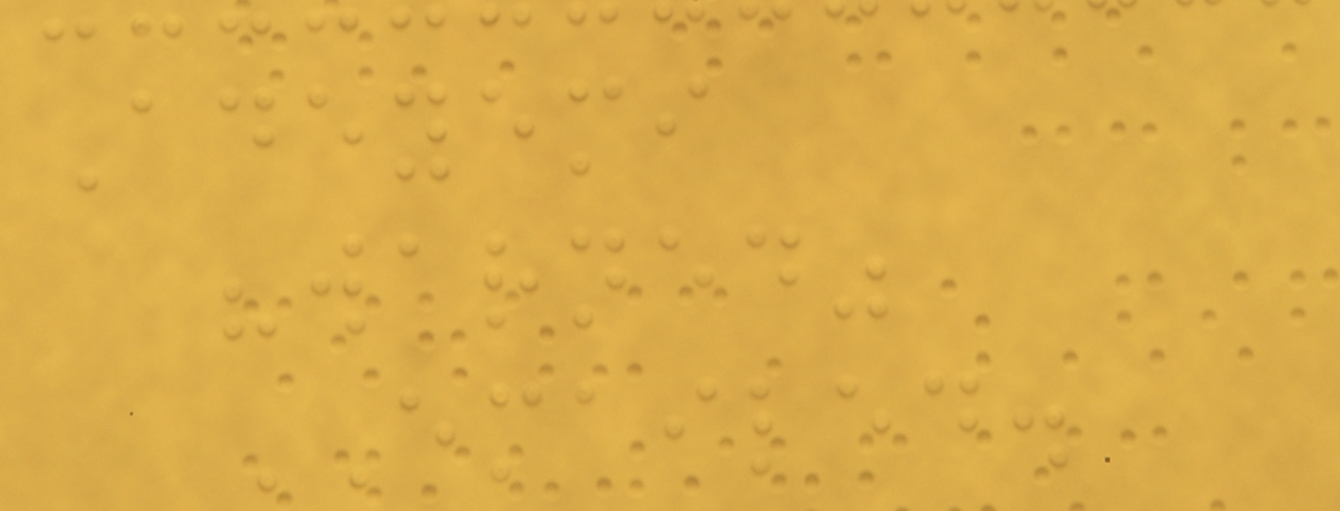Adeyemi
"warned"
EMAILED.
